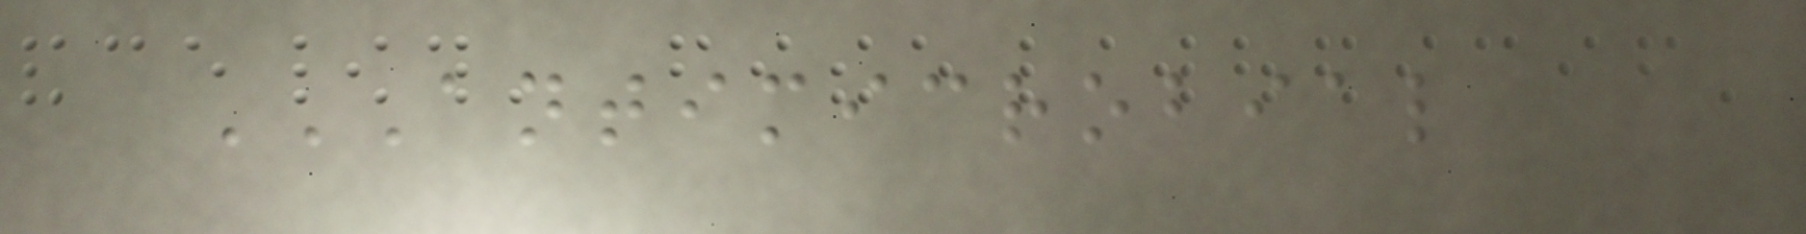ANTIMICROBIAL
